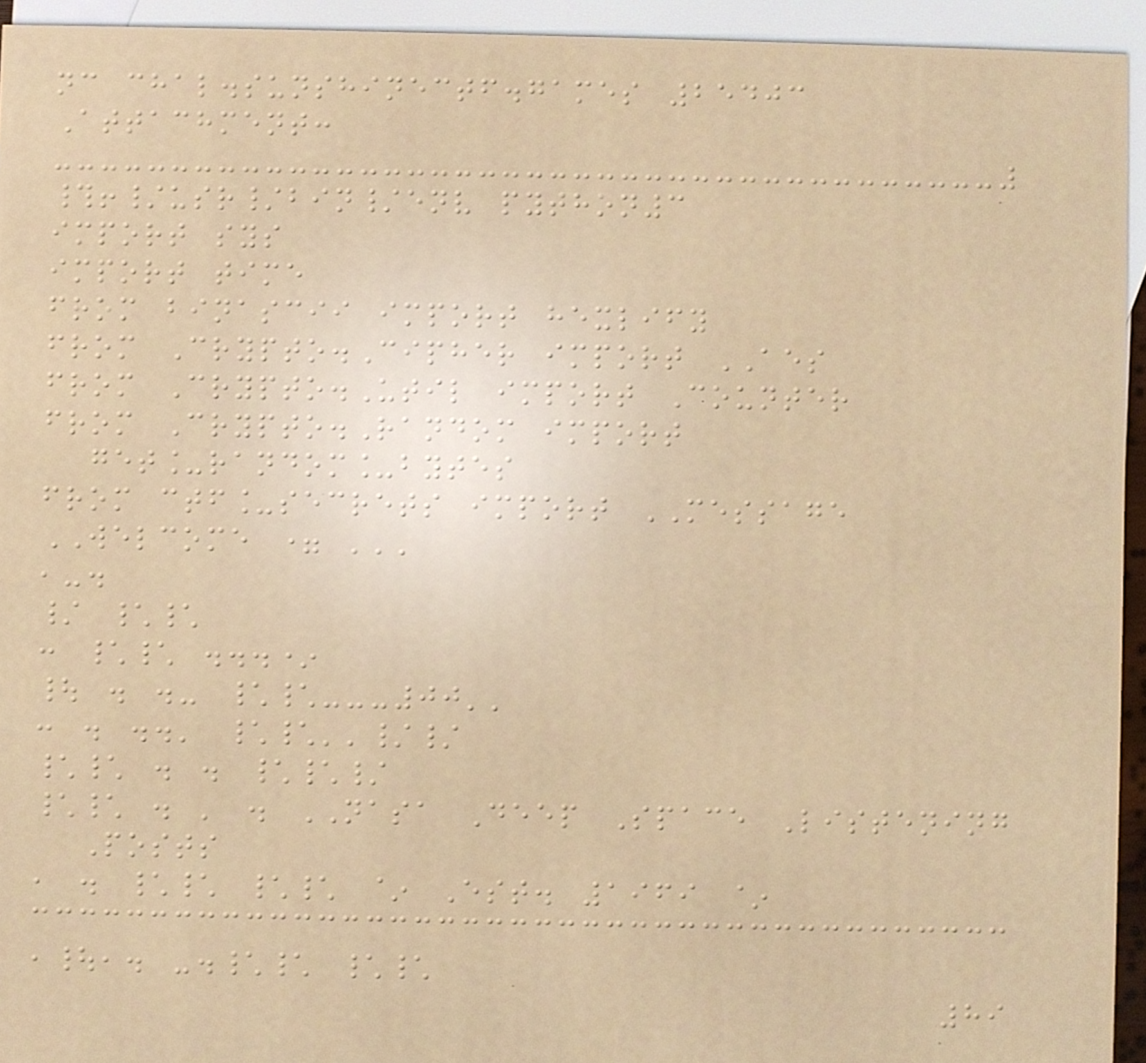nc chal.sunshinectf.games 25403
Attachment:
#!/usr/bin/env python3
import sys
import time
from binascii import hexlify
from Crypto.Cipher import AES
from Crypto.Util import Counter
from Crypto.Random import
get_random_bytes
from ctf_secrets import MESSAGE
WELCOME = '''
,-.
/ \\
: \\ ...*
| . .- \\---00''
: . ..' \\''//
\\ . . \\/
\\ . ' . NASA Deep Space Listening
Posts
, . \\ \\ ~ Est. 1969 ~
,|,. -.\\ \\
89
